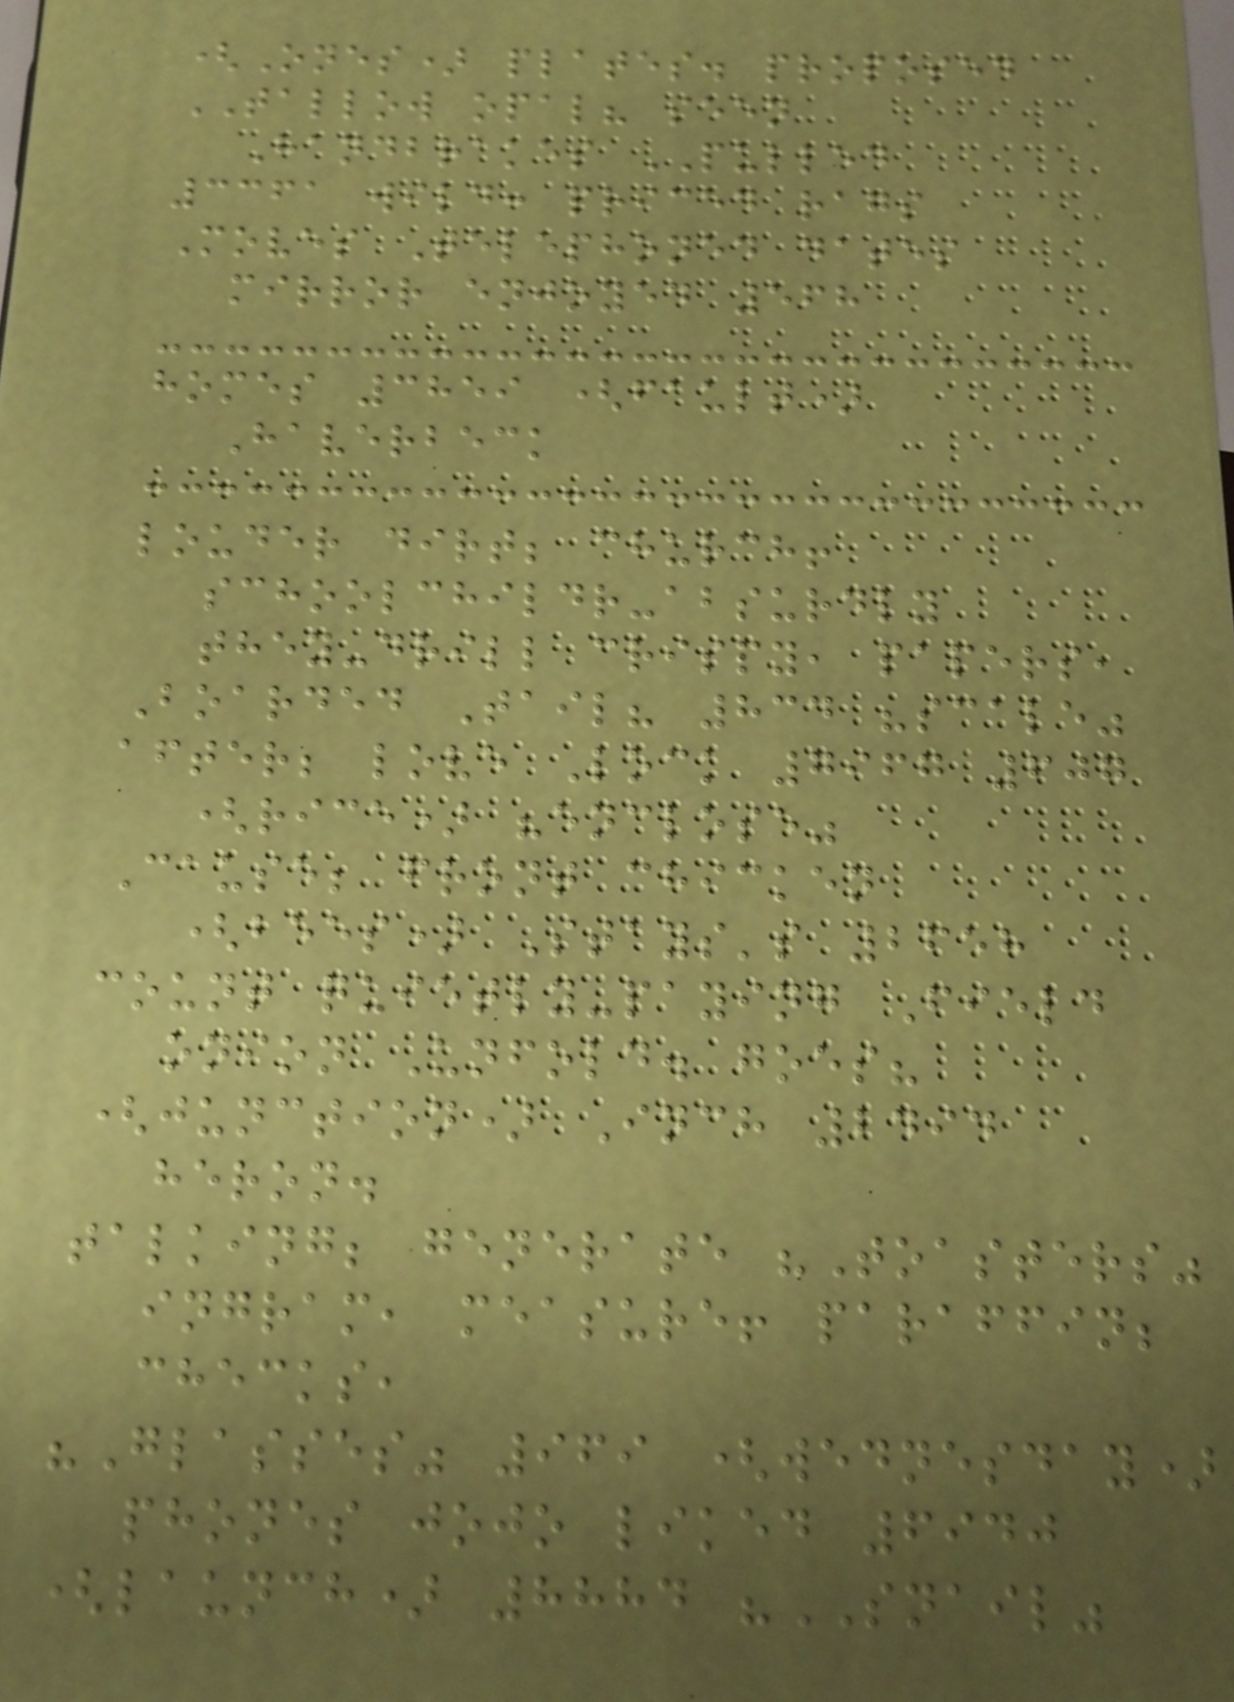(Ones) plates. proposed
TALLOW opal? seen
Handbrakes PULLED
3361 wild: priced rags
Moves Telephoned dates
mirror enjoyed 568
homes 3859 (fault)
Haverbeck
louder dirt; church!
schoolchildr-absurdly
they-drill crispy, papers,
Boarded Tail? 834 "scale"
after; love Lock 7967 607
(rice) "enclose"
Cause; front chicken
(bees) Stays's 2658
count quietly-paying Field
onion Unfold. goes?
(junction) Inch 2494
heron.
talking; generate "Toasters"
ingram, measure! paraffin;
checks,
"Glasses" 969 (wednesday)
phones jojo liked 6940
(launch) 8884 "SNAIL"
